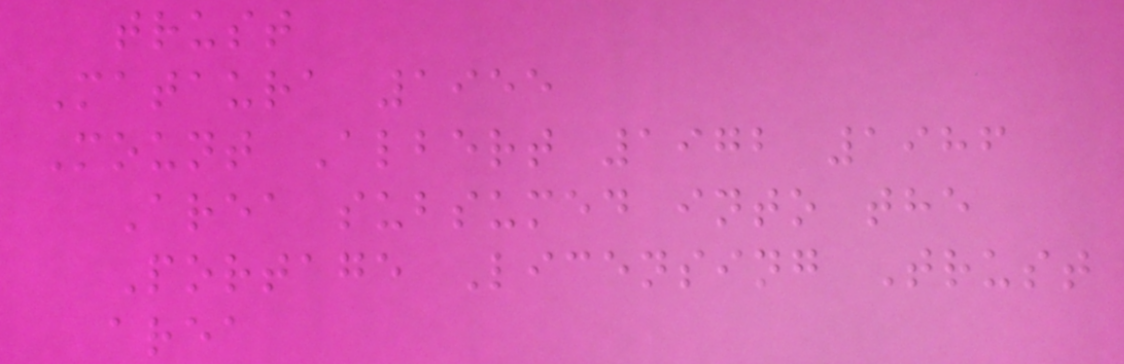trust
Mataura 1955
Mount Albert 1972 1986
Area subsumed into the
Portage Licensing Trust
area
